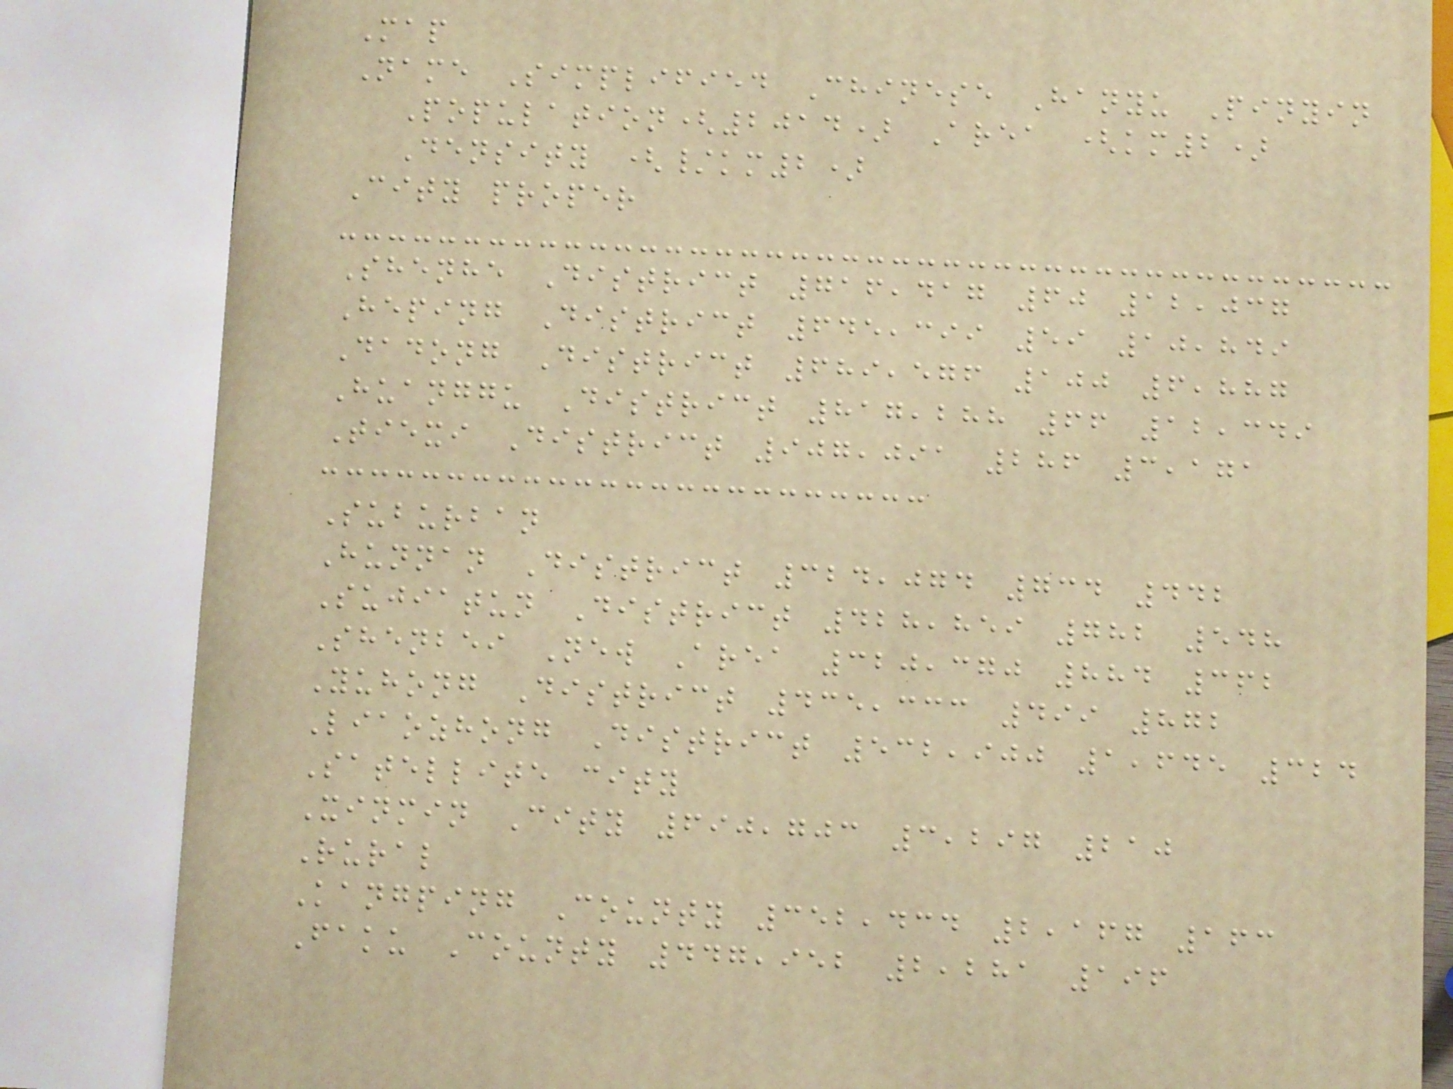Map
Name Simplified Chinese Hanyu Pinyin
Population(2014) Area (km2)
Density (/km2)
City proper
Shenhe District 716,417 60 12,037
Heping District 645,399 59 10,849
Dadong District 689,576 100 6,887
Huanggu District 817,288 66 12,349
Tiexi District 907,091 286 3,171
Suburban
Hunnan District 324,074 734 442
Sujiatun District 428,859 782 548
Shenbei New Area 320,370 884 362
Yuhong District 435,333 499 872
Liaozhong District 532,900 1,645 324
Satellite city
Xinmin City 690,703 3,297 210
Rural
Kangping County 352,434 2,167 163
Faku County 447,952 2,281 196
